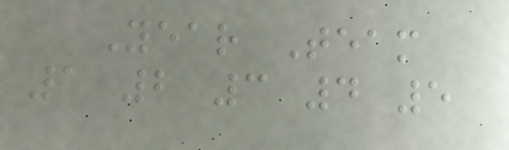Year Team
1 2 3 4 5
